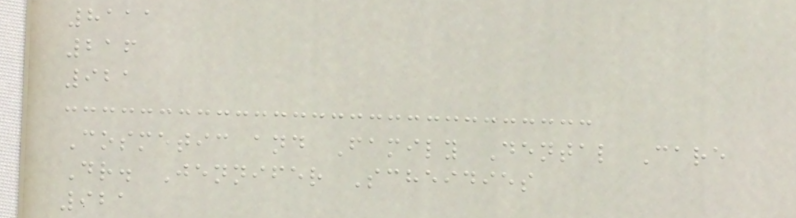8111
216
921
Cosmetic and Family Dental Care
Dr. Jennifer Scheidies
921
